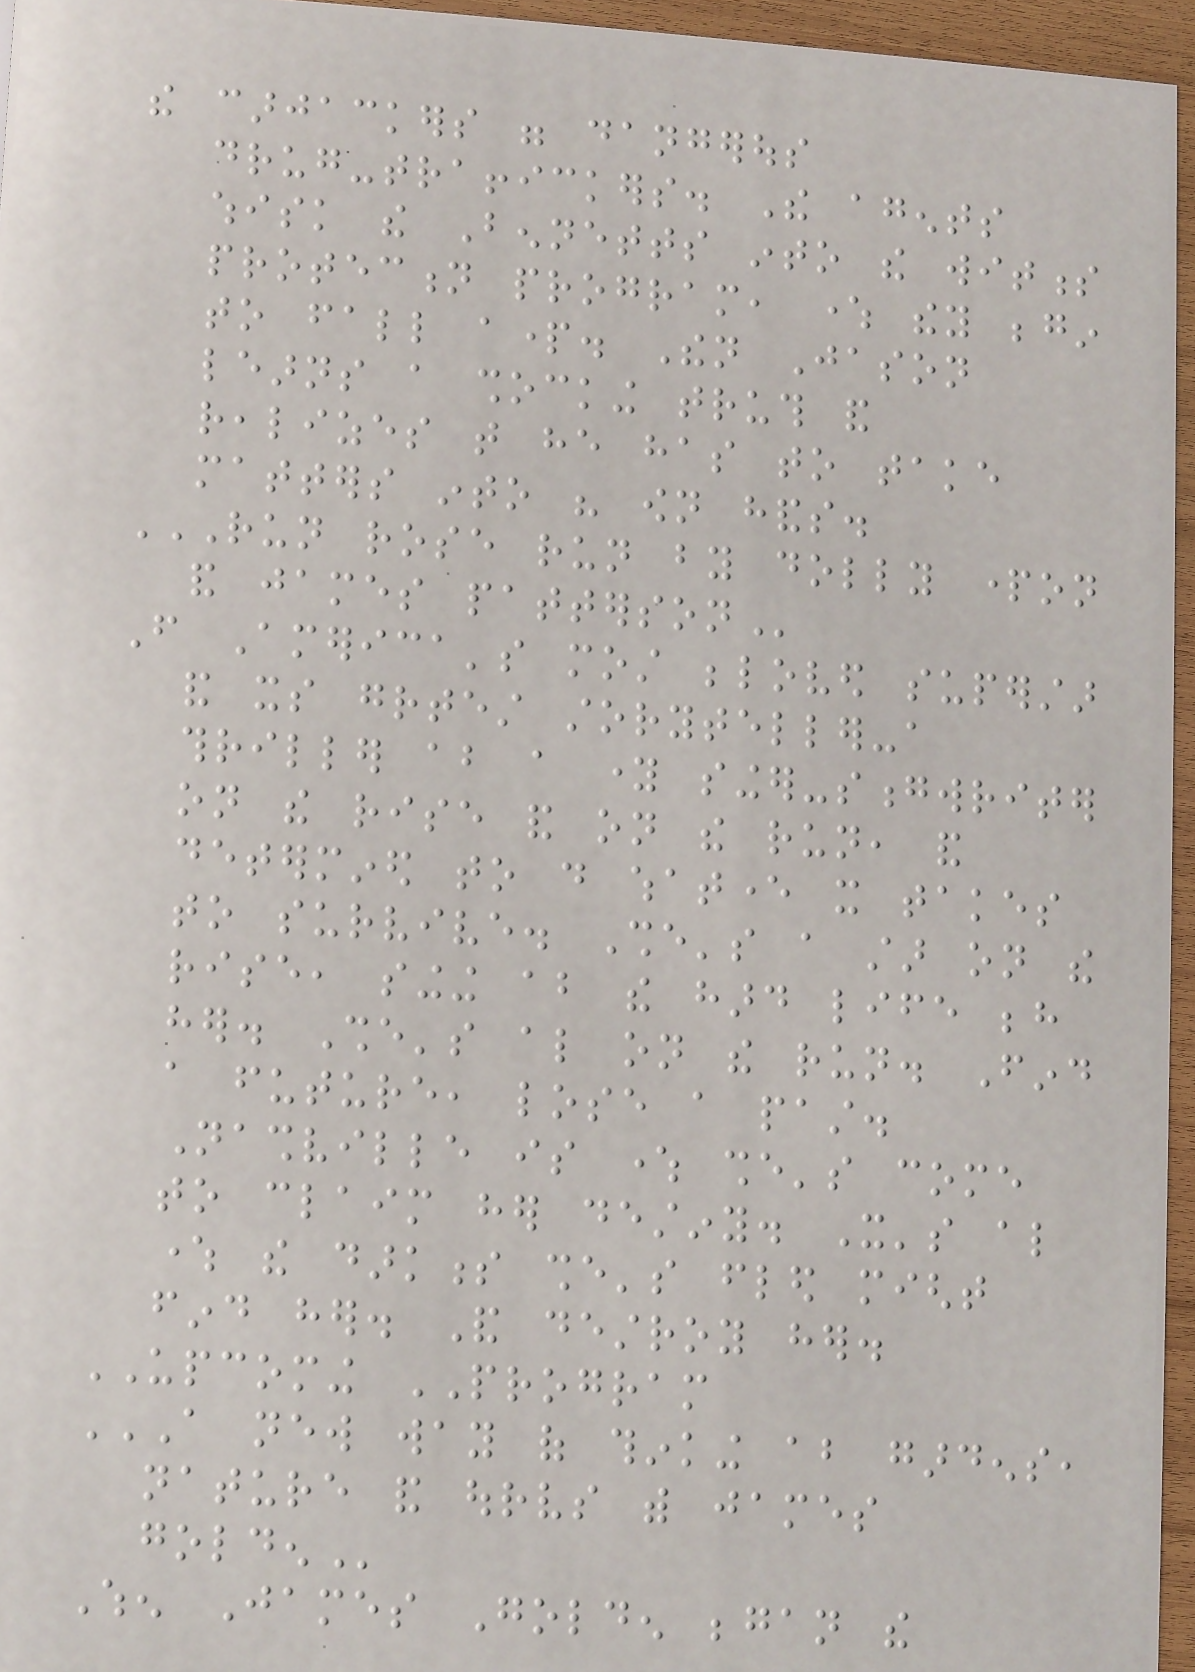the carjackers were dangerous
drug-traffickers. The agents
whisk the Bennetts into the witness
protection program, where they begin
to fall apart. Then Jason
learns a shocking truth and
realizes that he has to take
matters into his own hands.
RUN ROSE RUN BY DOLLY PARTON
AND JAMES PATTERSON
From America's most beloved superstar
and its greatest storyteller-a
thriller about a young singer-songwriter
on the rise and on the run, and
determined to do whatever it takes
to survive. She's a star on the
rise, singing about the hard life behind
her. She's also on the run. Find
a future, lose a past.
Nashville is where she's come
to claim her destiny. It's also
where the darkness she's fled might
find her. And destroy her.
UPCOMING PROGRAM
A NEW WAY OF THINKING ABOUT GARDENS,
NATURE AND OURSELVES WITH JAMES
GOLDEN
When James Golden began the
